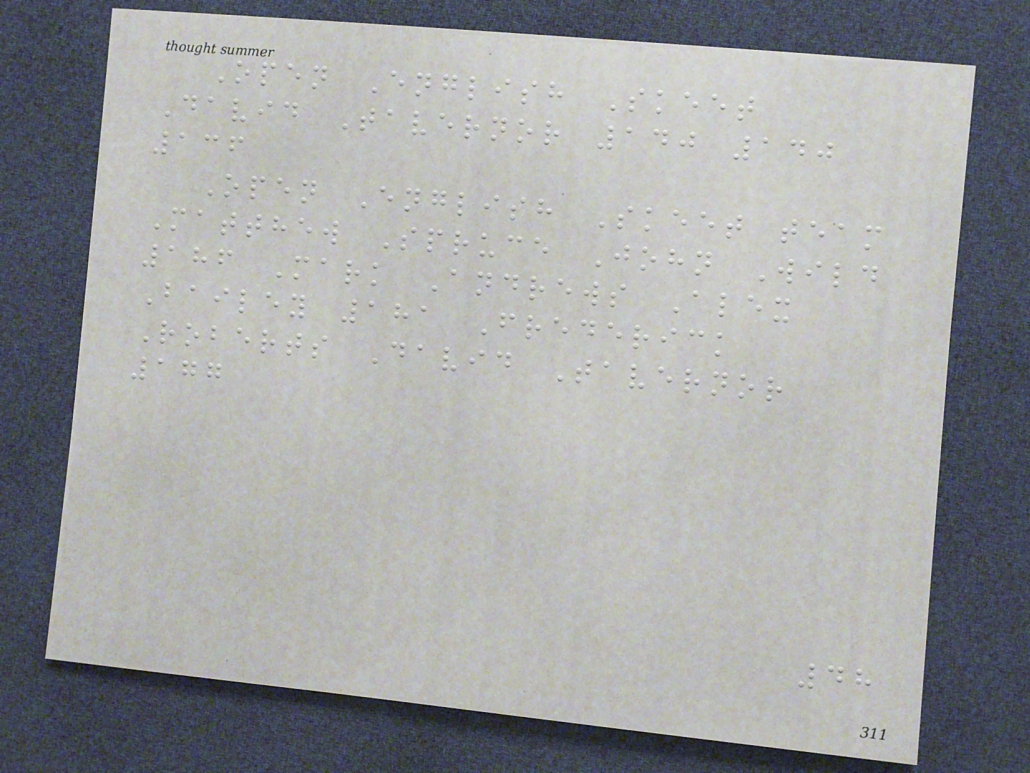Open English Skeet
David Tavernor 140 140
136
Open English Skeet team
Matthew Spruce John Wild
186 Mark Andrews Alex
Bailey 181 Frederick
Roberts David Tavernor
177
48
